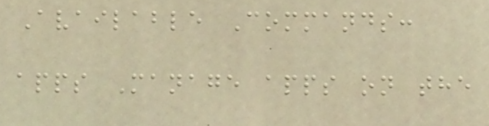Available Commands:
apps Manage apps on the
